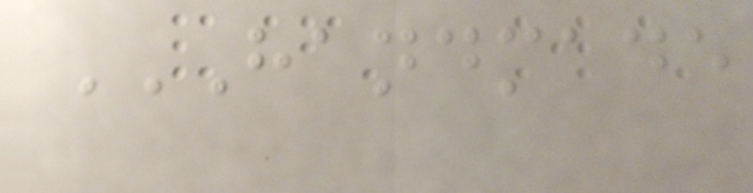HANDMADE
